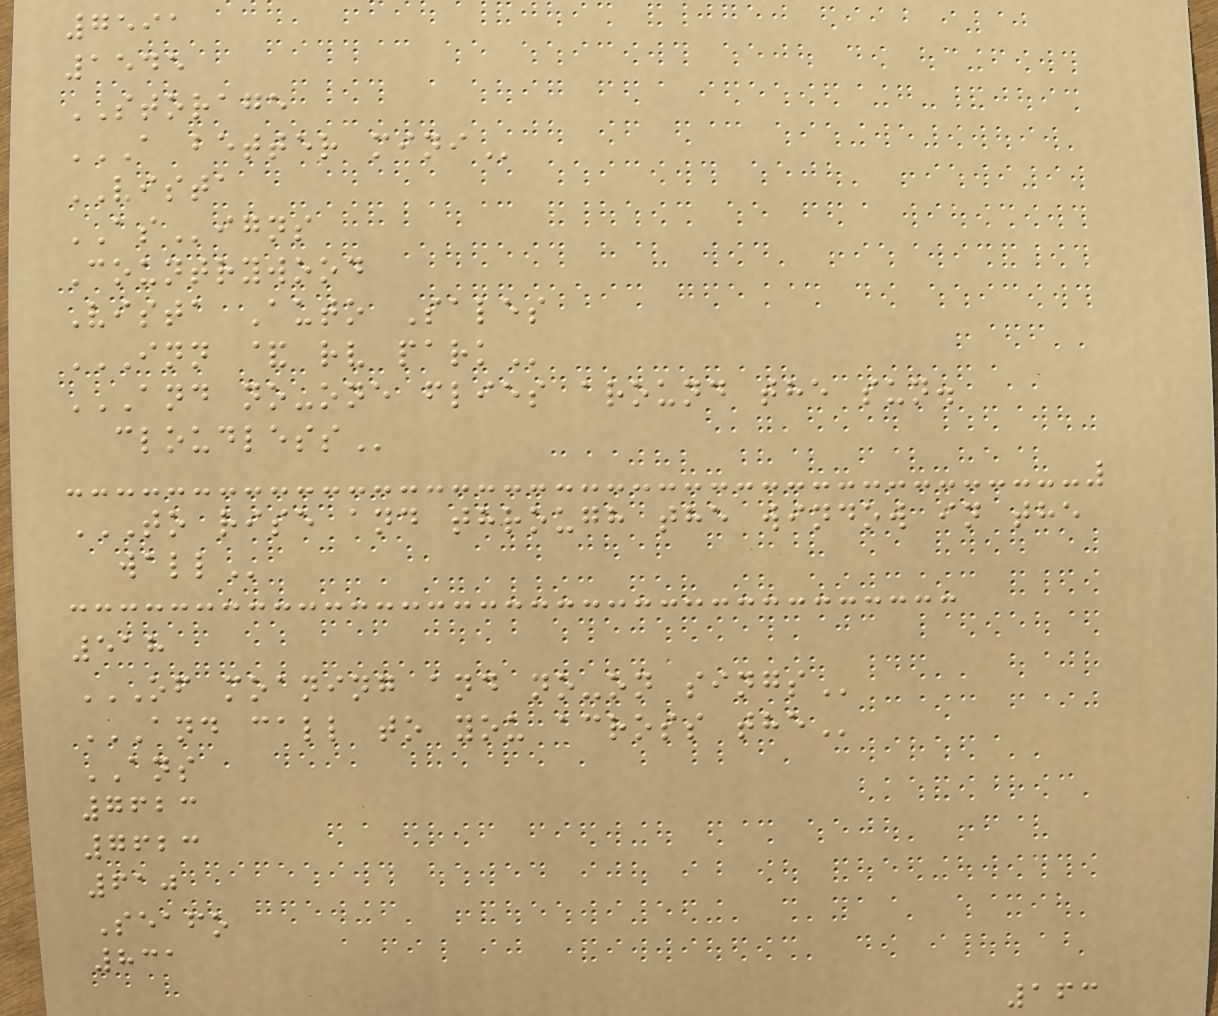7591
1545
STORAGE
A BETTER MINI
VISTA
ASigns
Countrywood
Vista Auto Sales
INN & RV PARK
AND NO-ONE FLIES AROUND THE SUN.
CLOUDLESS
TO RISE AND THROUGH THE WINDOW IN THE
WALL
518
OF MOANING AND NO-ON SINGS
AND CALL TO YOU ACROSS THE
ANS
7623
7623
610
Seafo
831
163
